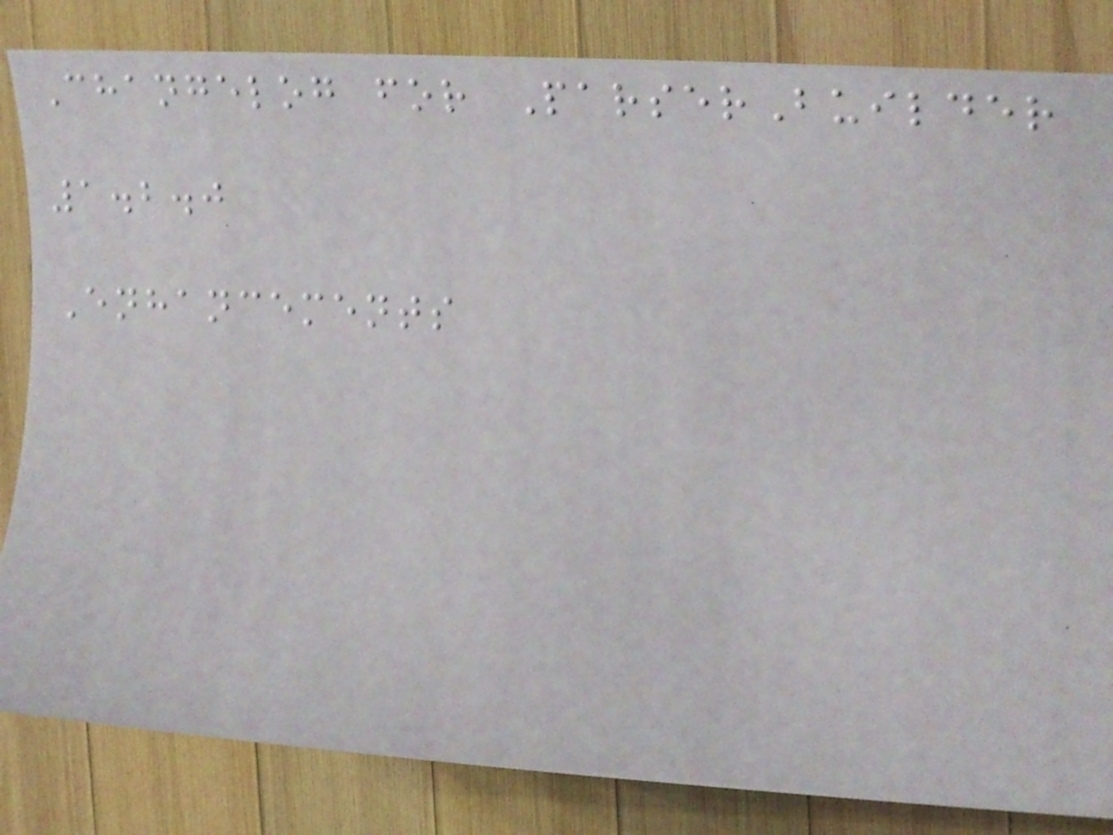Changelog for ParserBuilder
1.2.0
Enhancements
